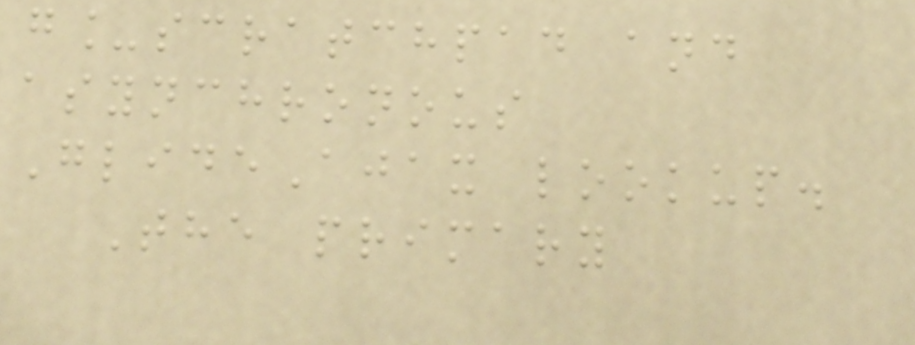g_scratchpad and
asynchronous
GlideAjax lookup.
The primary
